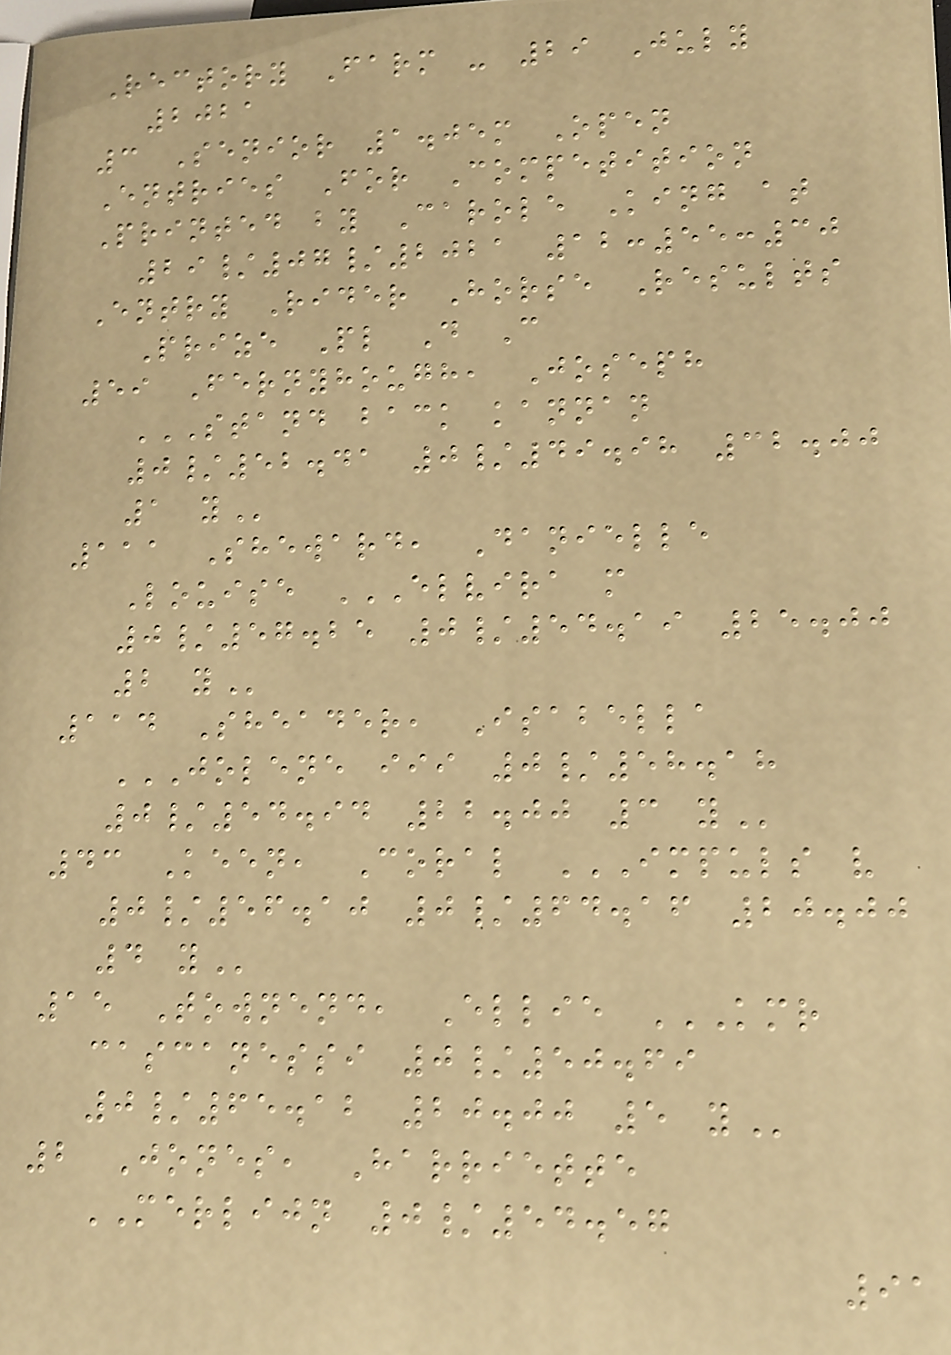Rectory Farm - 29 July
2021
3 Senior 1.05m Open
Entries For Competition
Printed by Carole King at
29/07/2021 12:55:30
Entry Rider Horse Results
Prize Pl D C
59 Fernyhough, Joseph
STAND BACK KANNAN
0/52.41 0/49.98 32.00
1 Y
111 Sheward, Danielle
Louise ELVIRA M
0/57.25 0/54.19 25.00
2 Y
114 Sheader, Isabella
JOLENE III 0/58.18
0/54.94 22.00 3 Y
43 Keen, Coral IMPULS V
0/56.10 0/64.16 20.00
4 Y
15 Townend, Ellie KMR
CASCANESSI 0/50.69
0/65.12 20.00 5 Y
2 Jones, Harriette
MERLIJN 0/54.57
91
